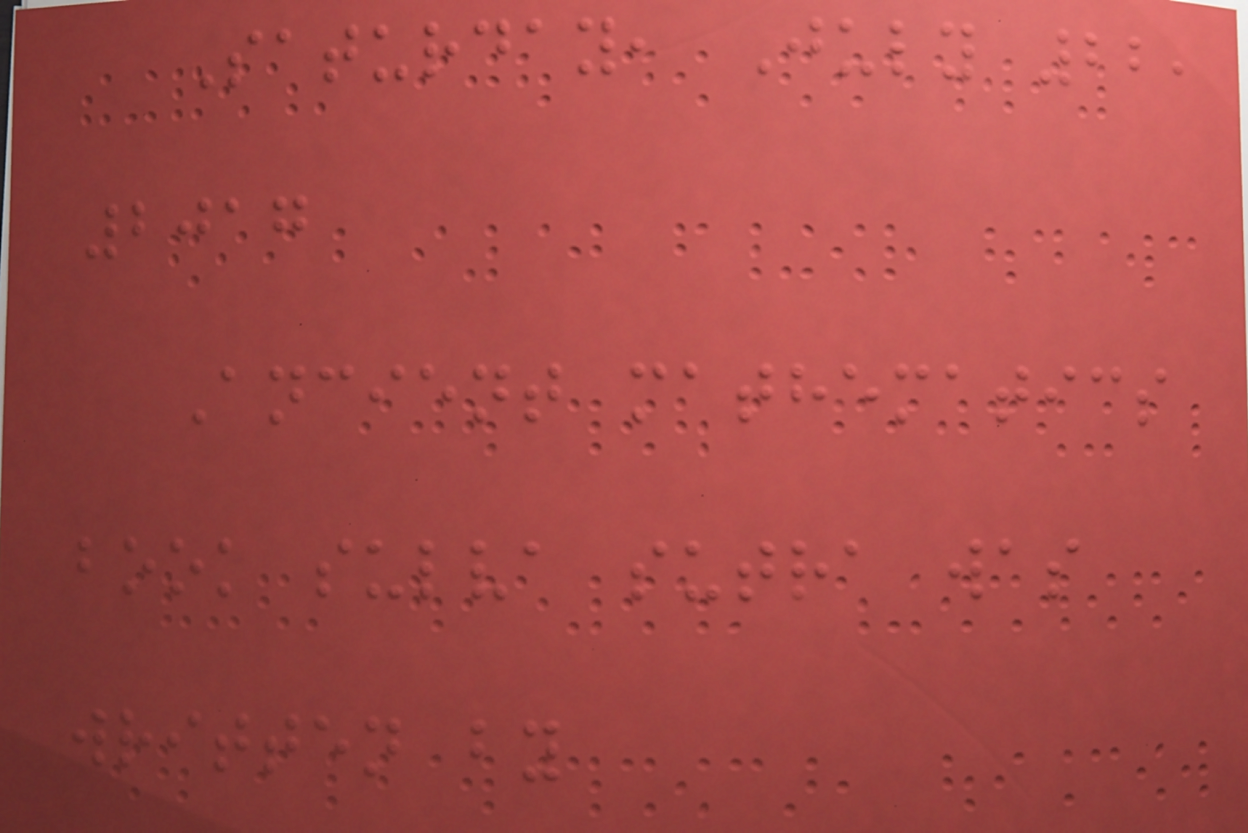Saturday, July 22,
2017
Ancient mathematics
book sulva sutra was
written by
